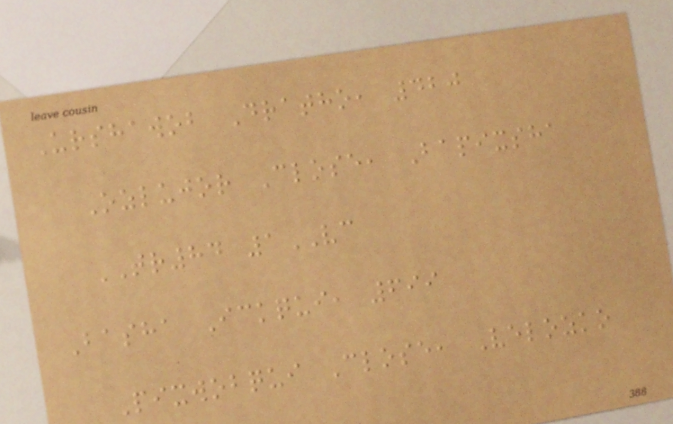Urshawob Dratho, 420
Ozlujor Close, Bapixsha
TR84 1VC
Basha Ickqui, 699
Pixwobqui Close, Velozko
